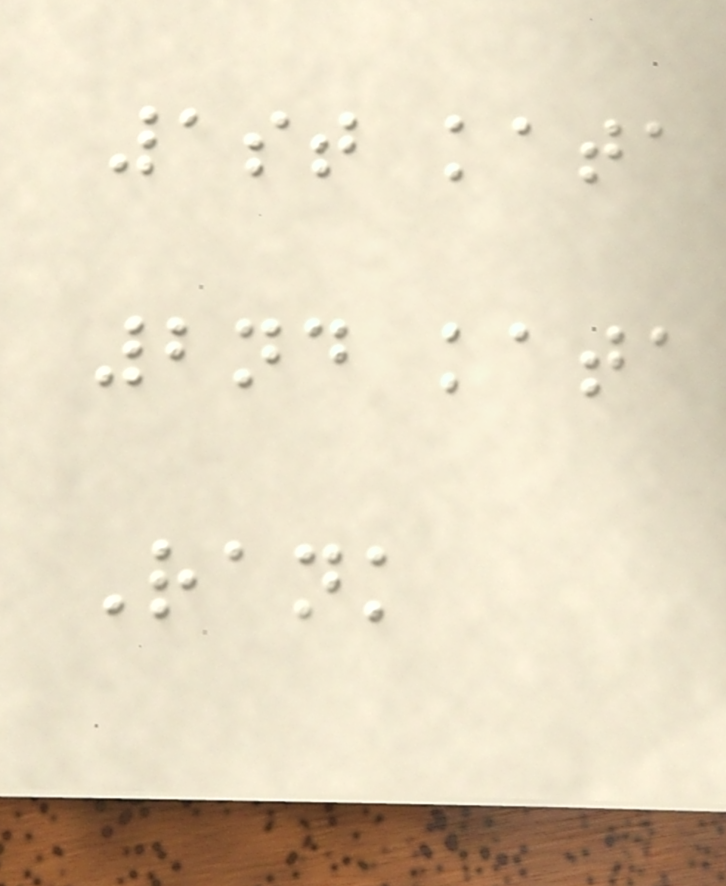1st kata
2nd kata
Rank
